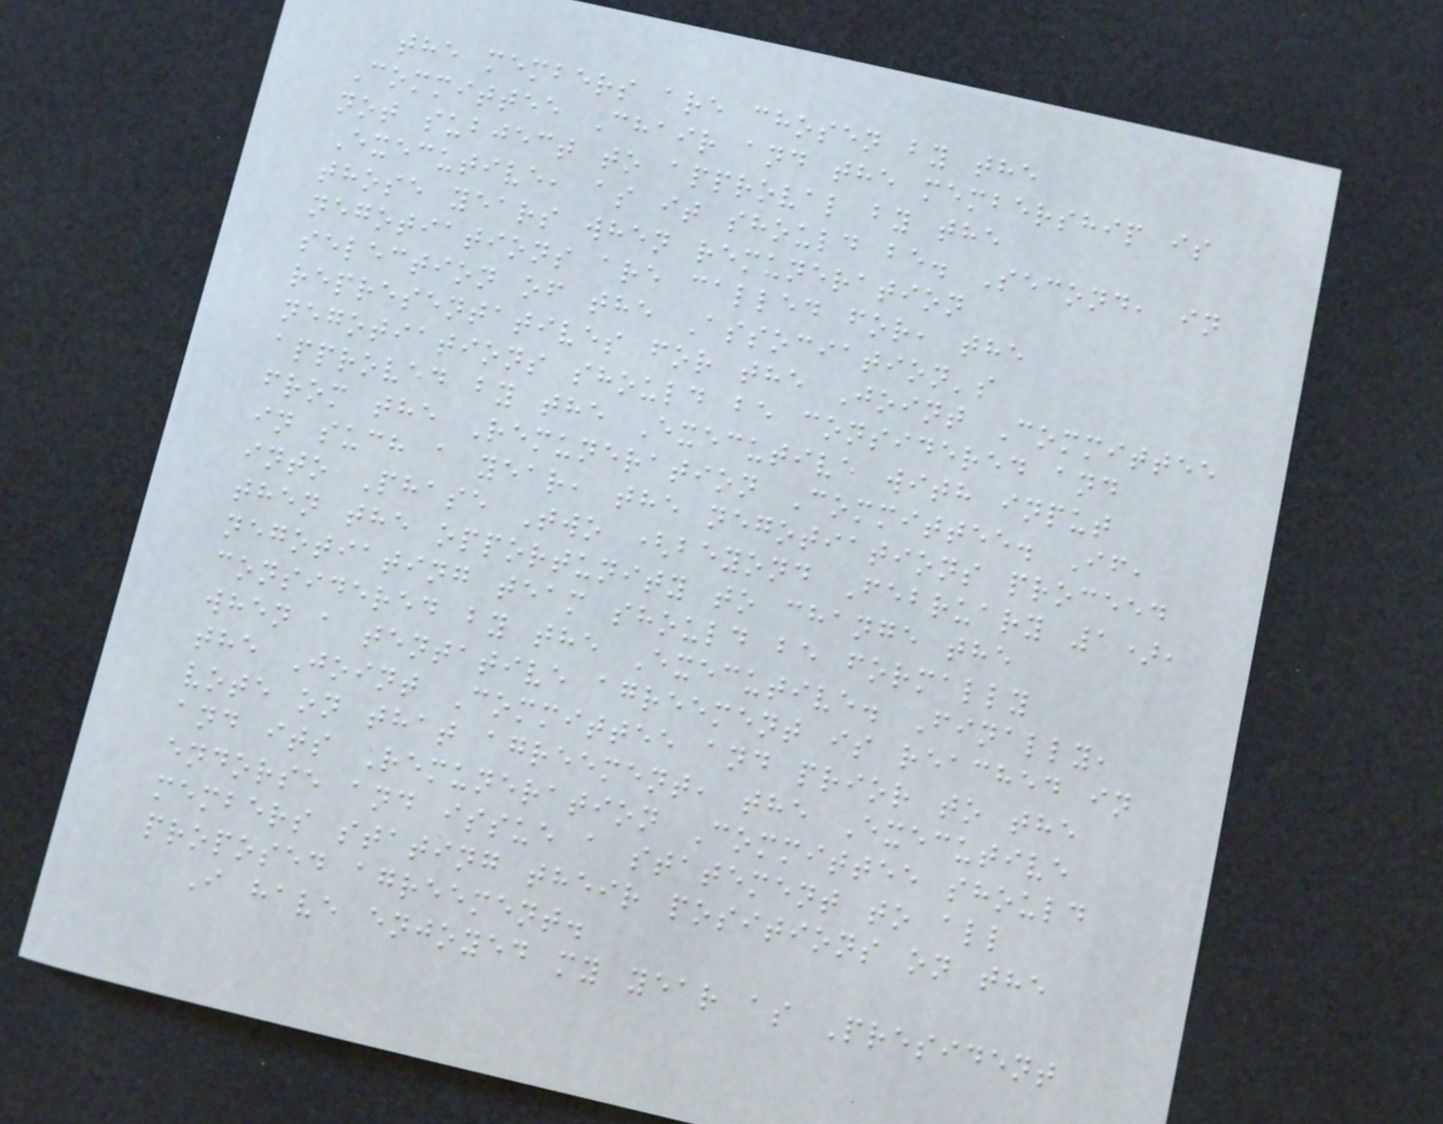the members are chosen by the
Committee Chair and the membership is
not subject to approval by the
Executive, as it should be. Second, in
those years when remuneration
negotiations are called for, the
selection of the Association's
representatives for the Joint Committee
negotiations should be considered and
approved by the Executive with input
from the Remuneration Committee. If,
in such a year, the negotiations proceed
into Phase Two (beyond February 1),
then the opportunity to change the
negotiating team should be formally
considered by the Executive. Finally,
when a tentative agreement is reached in
the Joint Committee and prior to the
vote on that agreement, the Executive
and its Remuneration Committee should
endorse and issue a statement to all
members stating their positions on the
proposed agreement.
I have enjoyed my year as President
